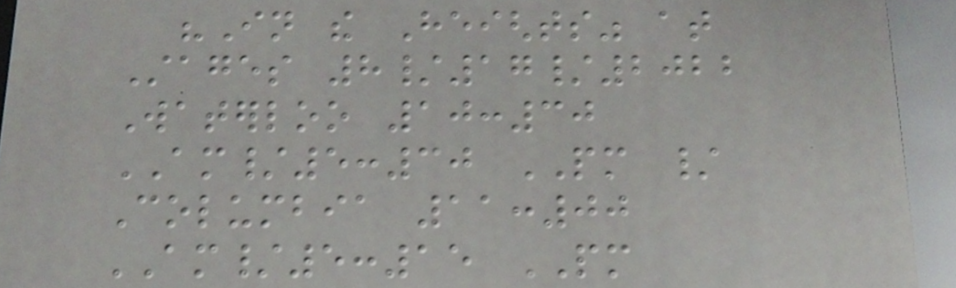"In the Heights" at
Stages 8/17/2022
Waterloo 10:30
AM/5:30 PM /
Columbia 11:00
AM/5:15 PM
